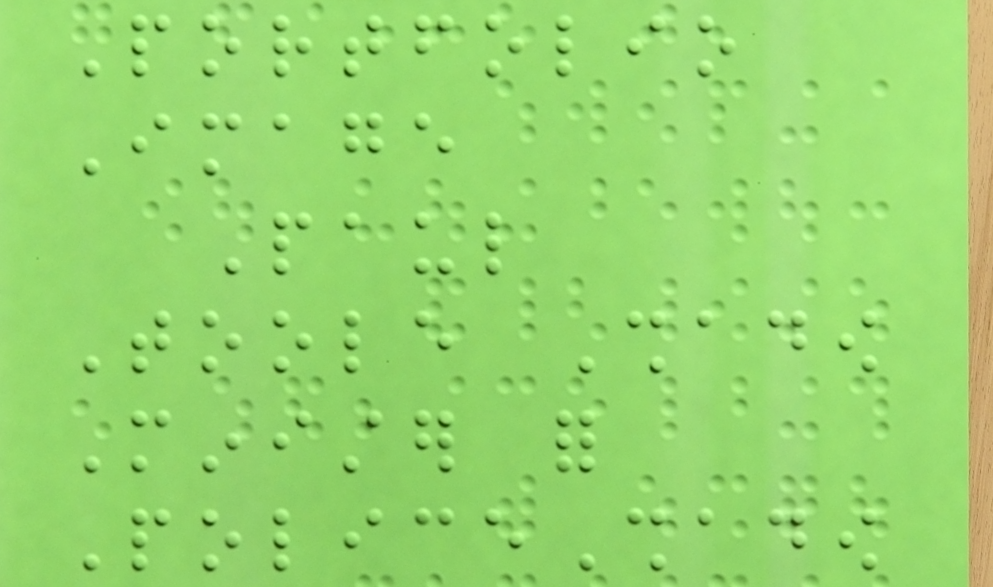Portfolio
Image
Paul
Toole Shadow
Minister for
PoliceShadow
